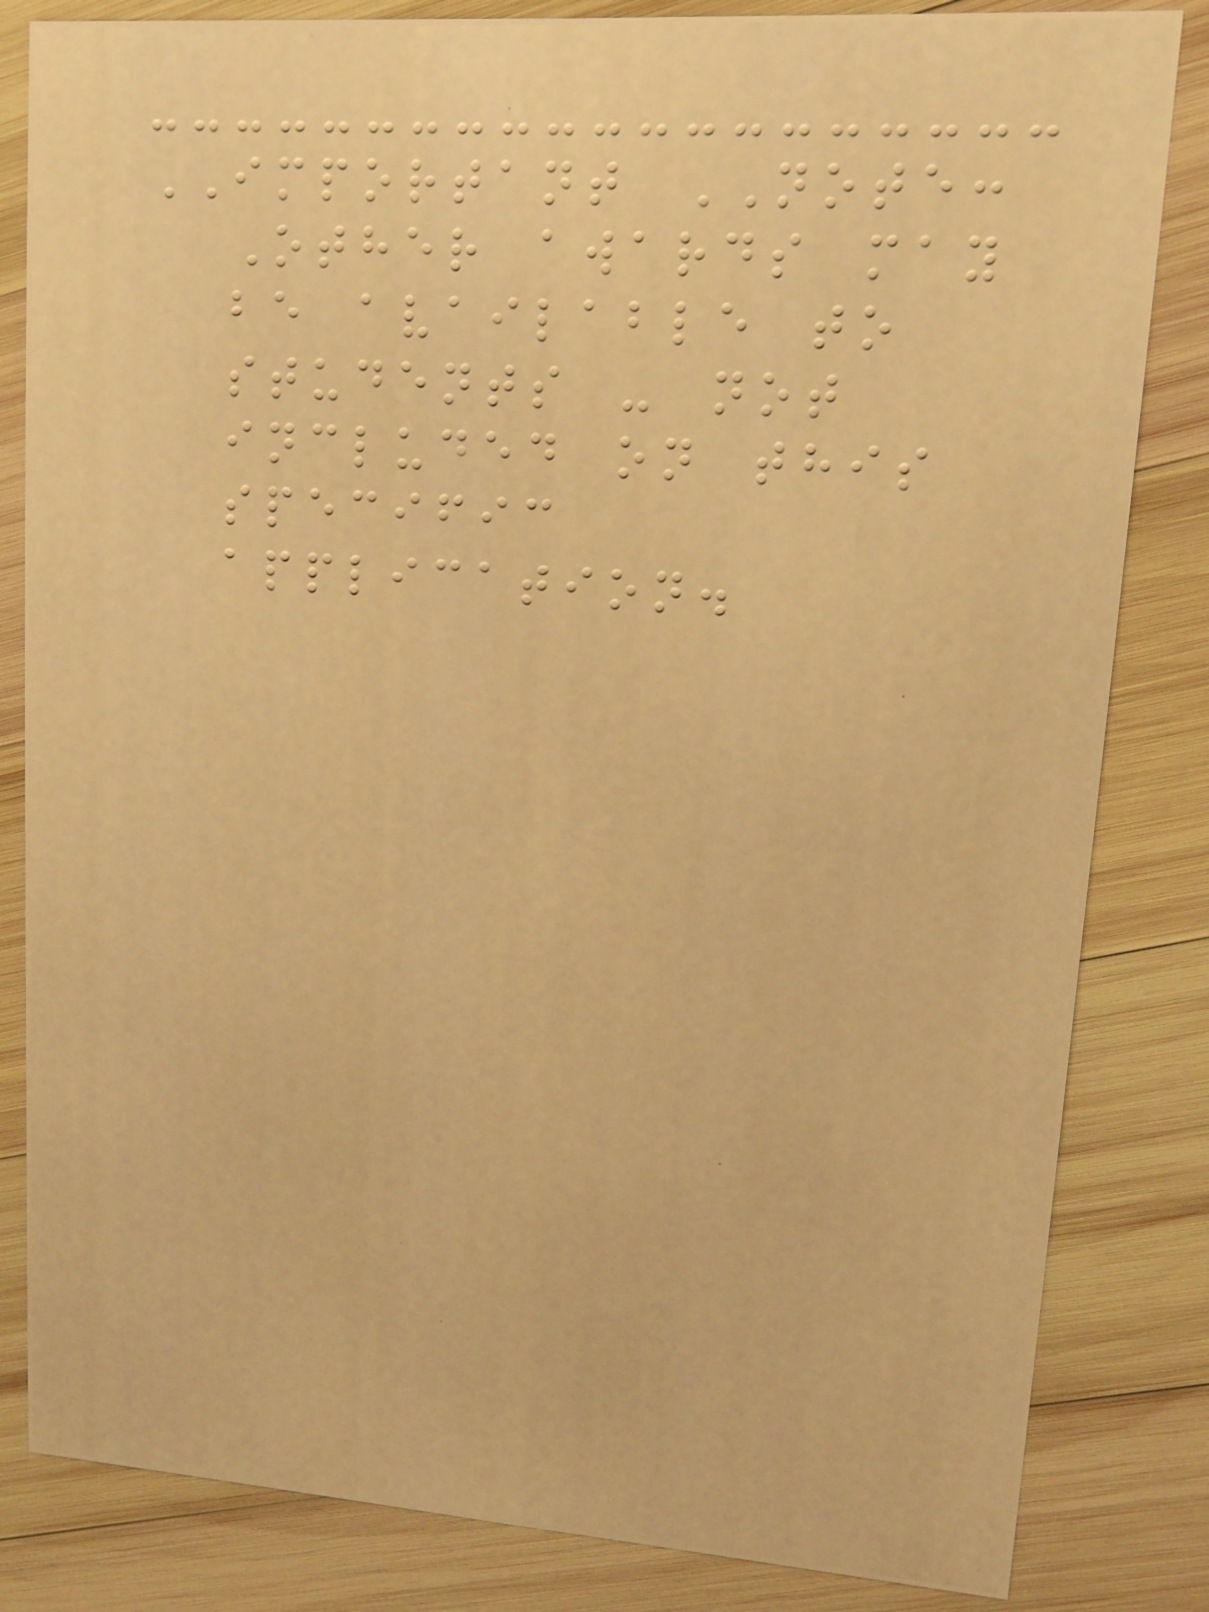IMPORTANT NOTE:
Other awards may
be available to
students - not
included on this
specific
application.
